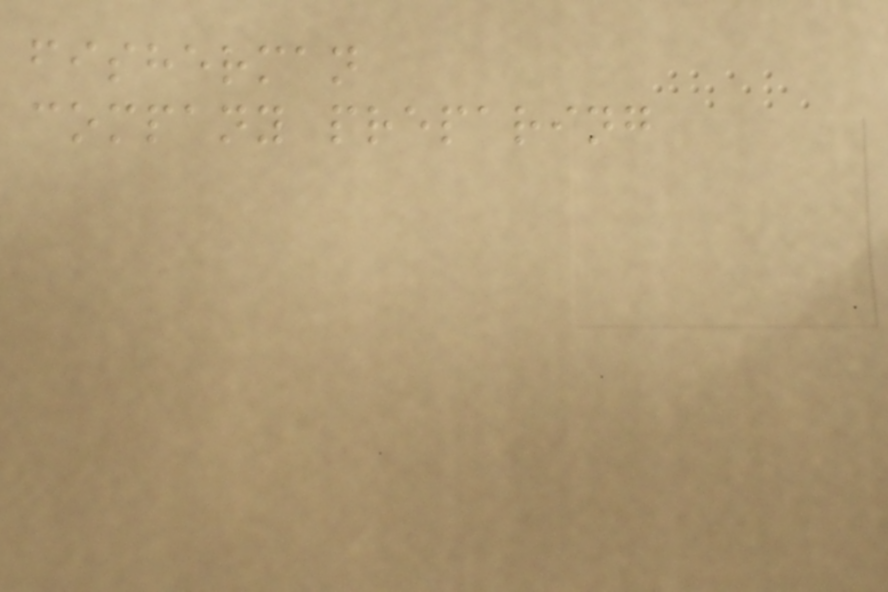fisherman
company preparing
